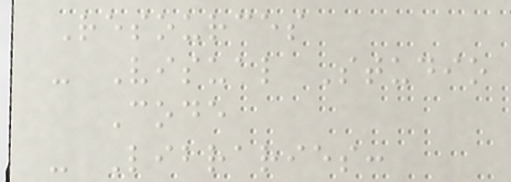Resources
- Visual Studio
Code
- Libraries:
